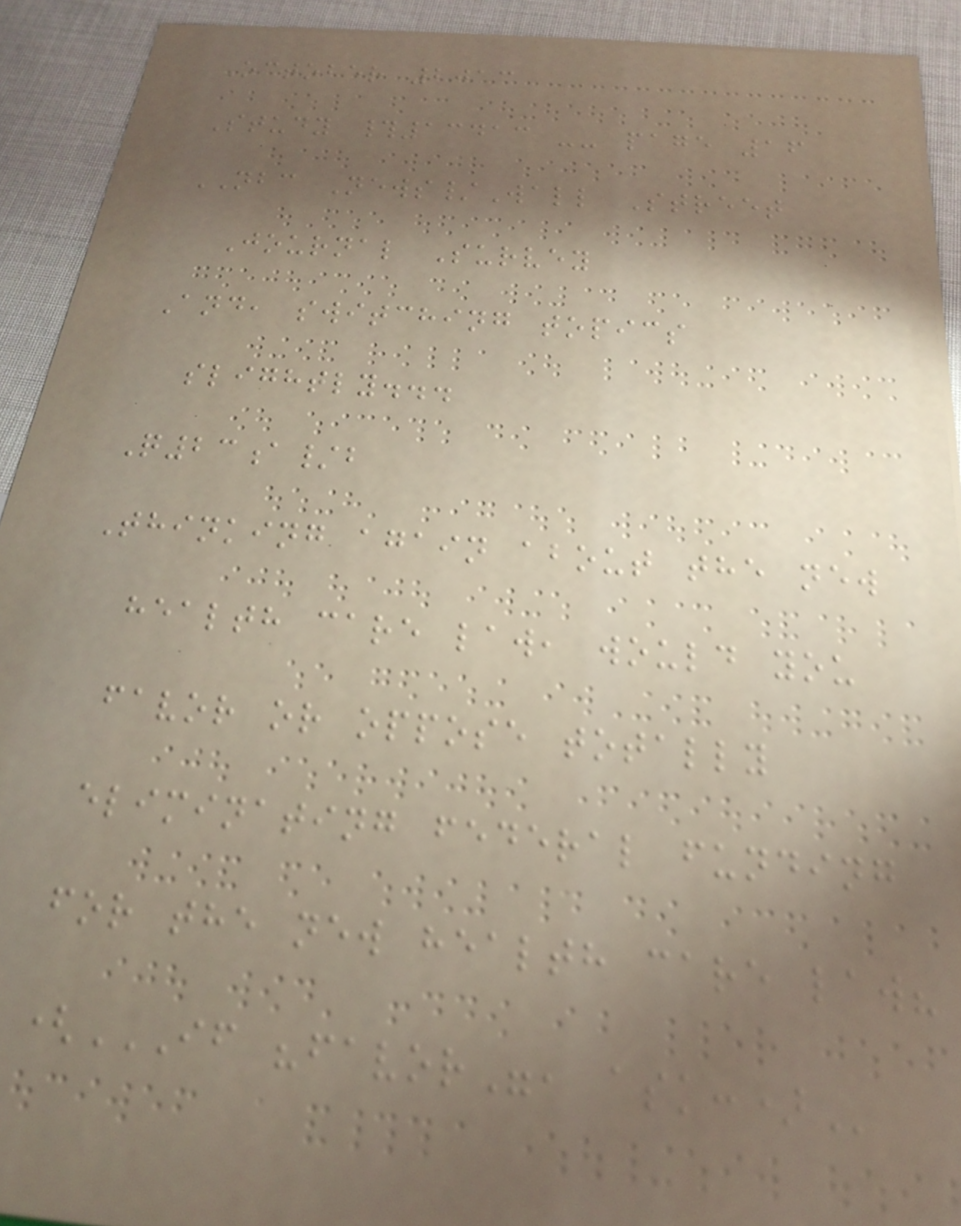October 2013
Study #13413 -- page 16
NBC News/Wall Street
Journal Survey
And, switching topics
slightly...
Q23a/b
Thinking again about the new
health care law, would you
favor or oppose totally
eliminating federal funding
for the new health care law?
(IF "FAVOR", ASK:)
